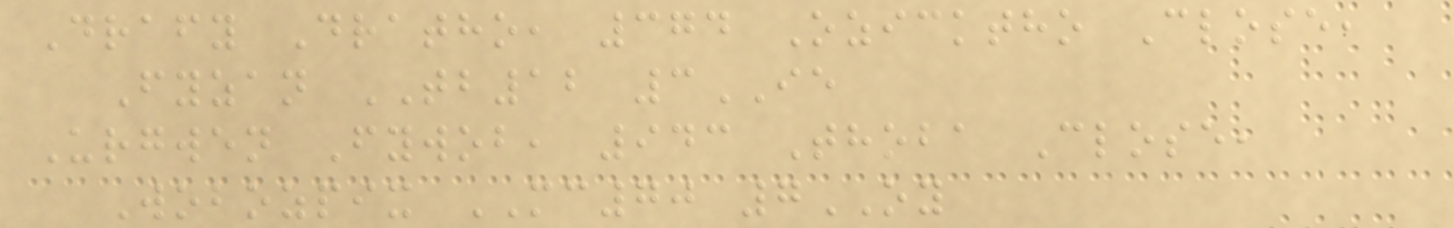Drafy Dratho, 374 Ozicktho Close,
Fyzan TB12 3IE
Urgwen Fywob, 943 Thoba Close,
Wobozpix MC70 7OY
